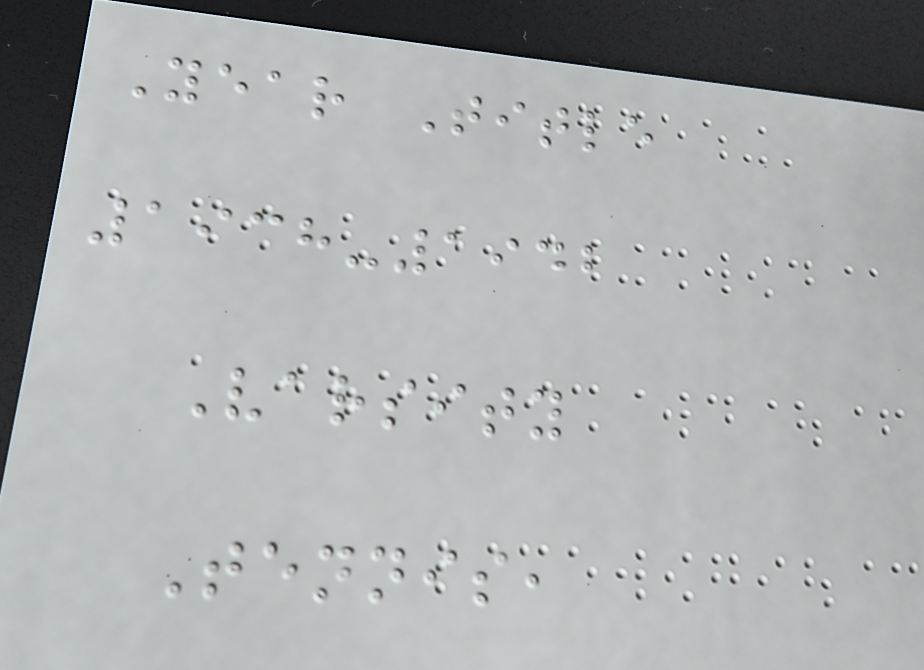Year Title
1938-1942
Varsity
Tennis,
